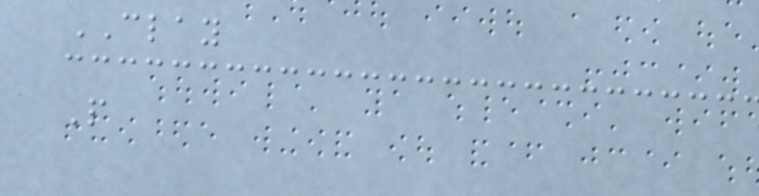CLAY
P
